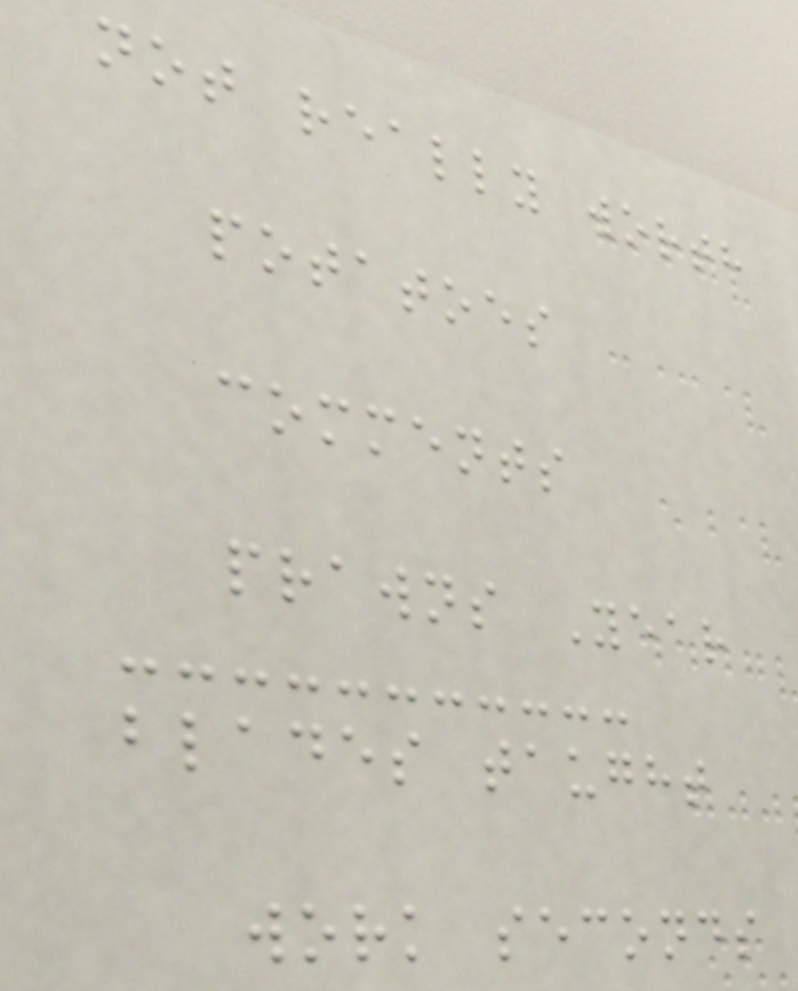not really worth
potatoes
comments
prawns Year
blades taught
work seconds
